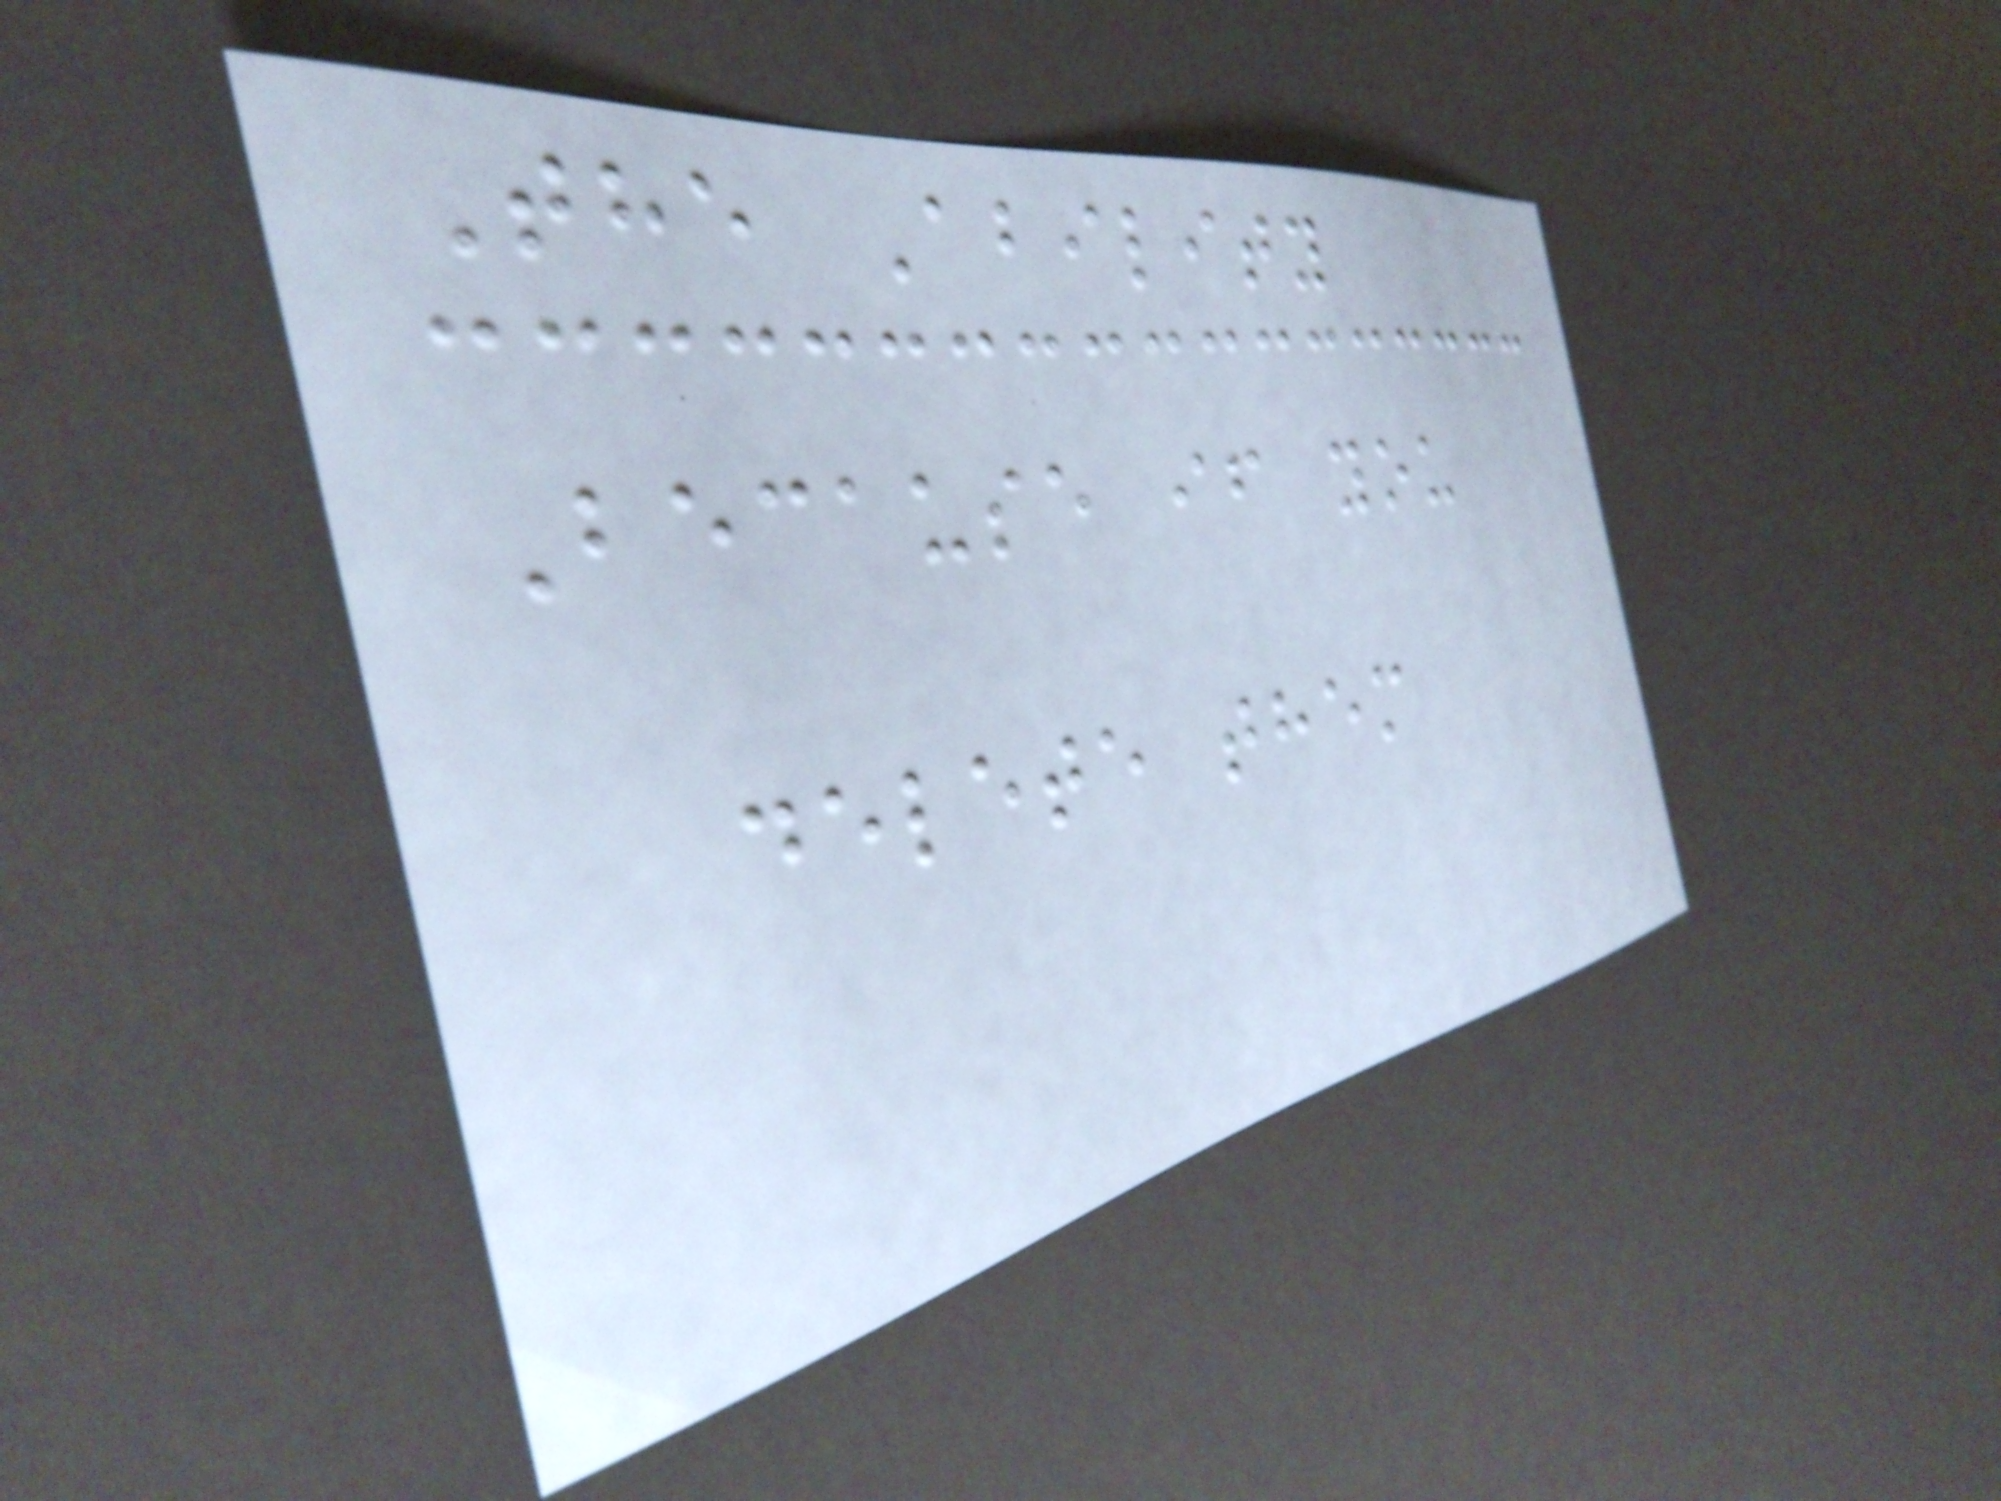The Ability
Because if you
delete them
